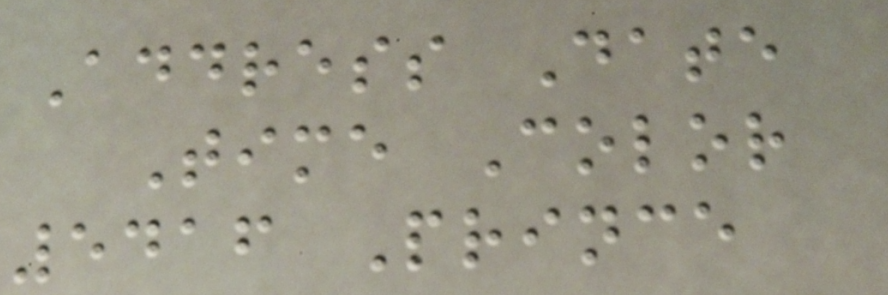Address Date
Time Color
5416 Prince
